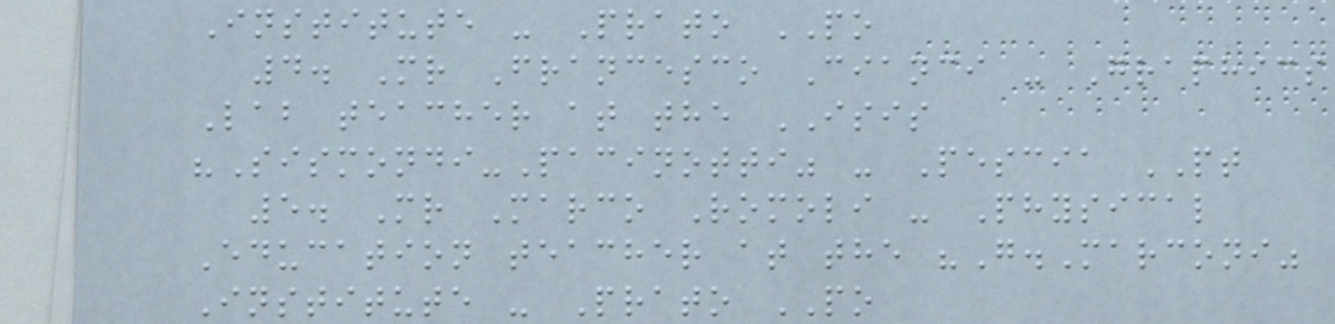Institute - Prato PO
4. Mr Francesco Cianci - Graphics
Lab teacher at the ISIS
"Sismondi-Pacinotti" - Pescia PT
5. Mr Marco Romoli - Physical
Education teacher at the "G.Marconi"
Institute - Prato PO
